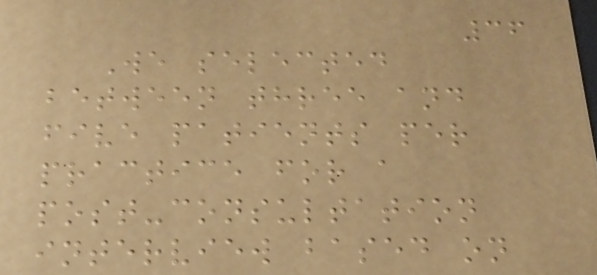36
We selected
between three and
five patients per
practice for a
post-consultation
interview based on
